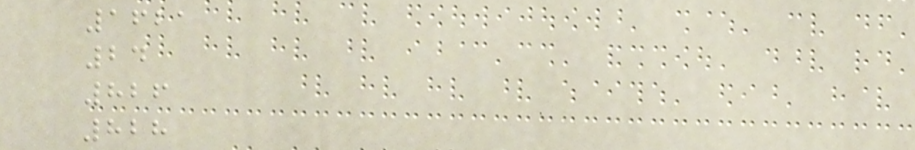1621
24
826
828
